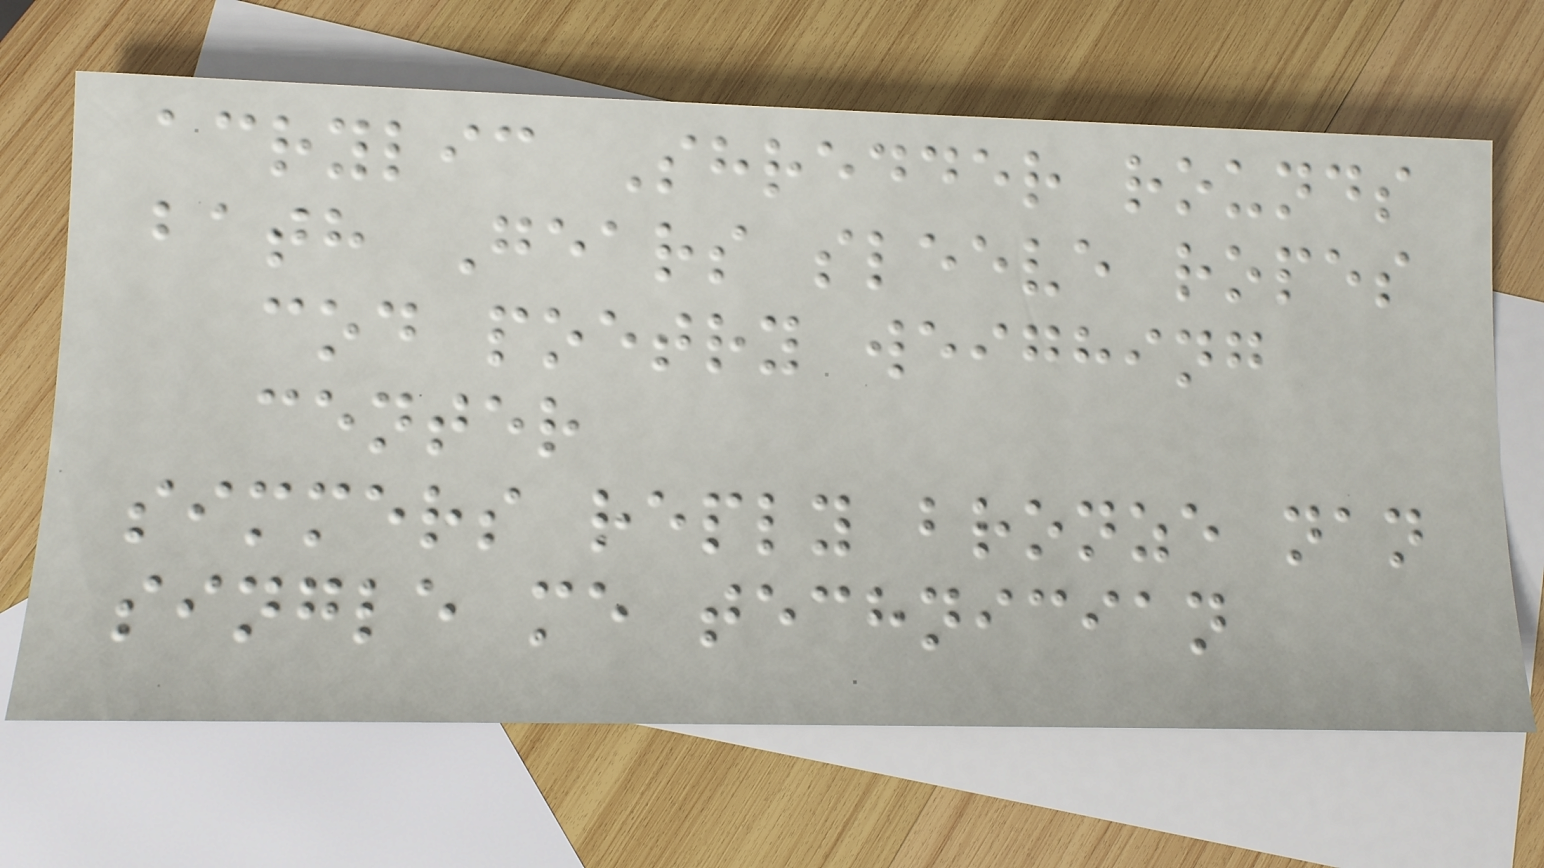acrylic Shredder rounds
bath Gears sleeve ropes
cod poetry weighing
center
simmers reply bronze nan
single me technician
